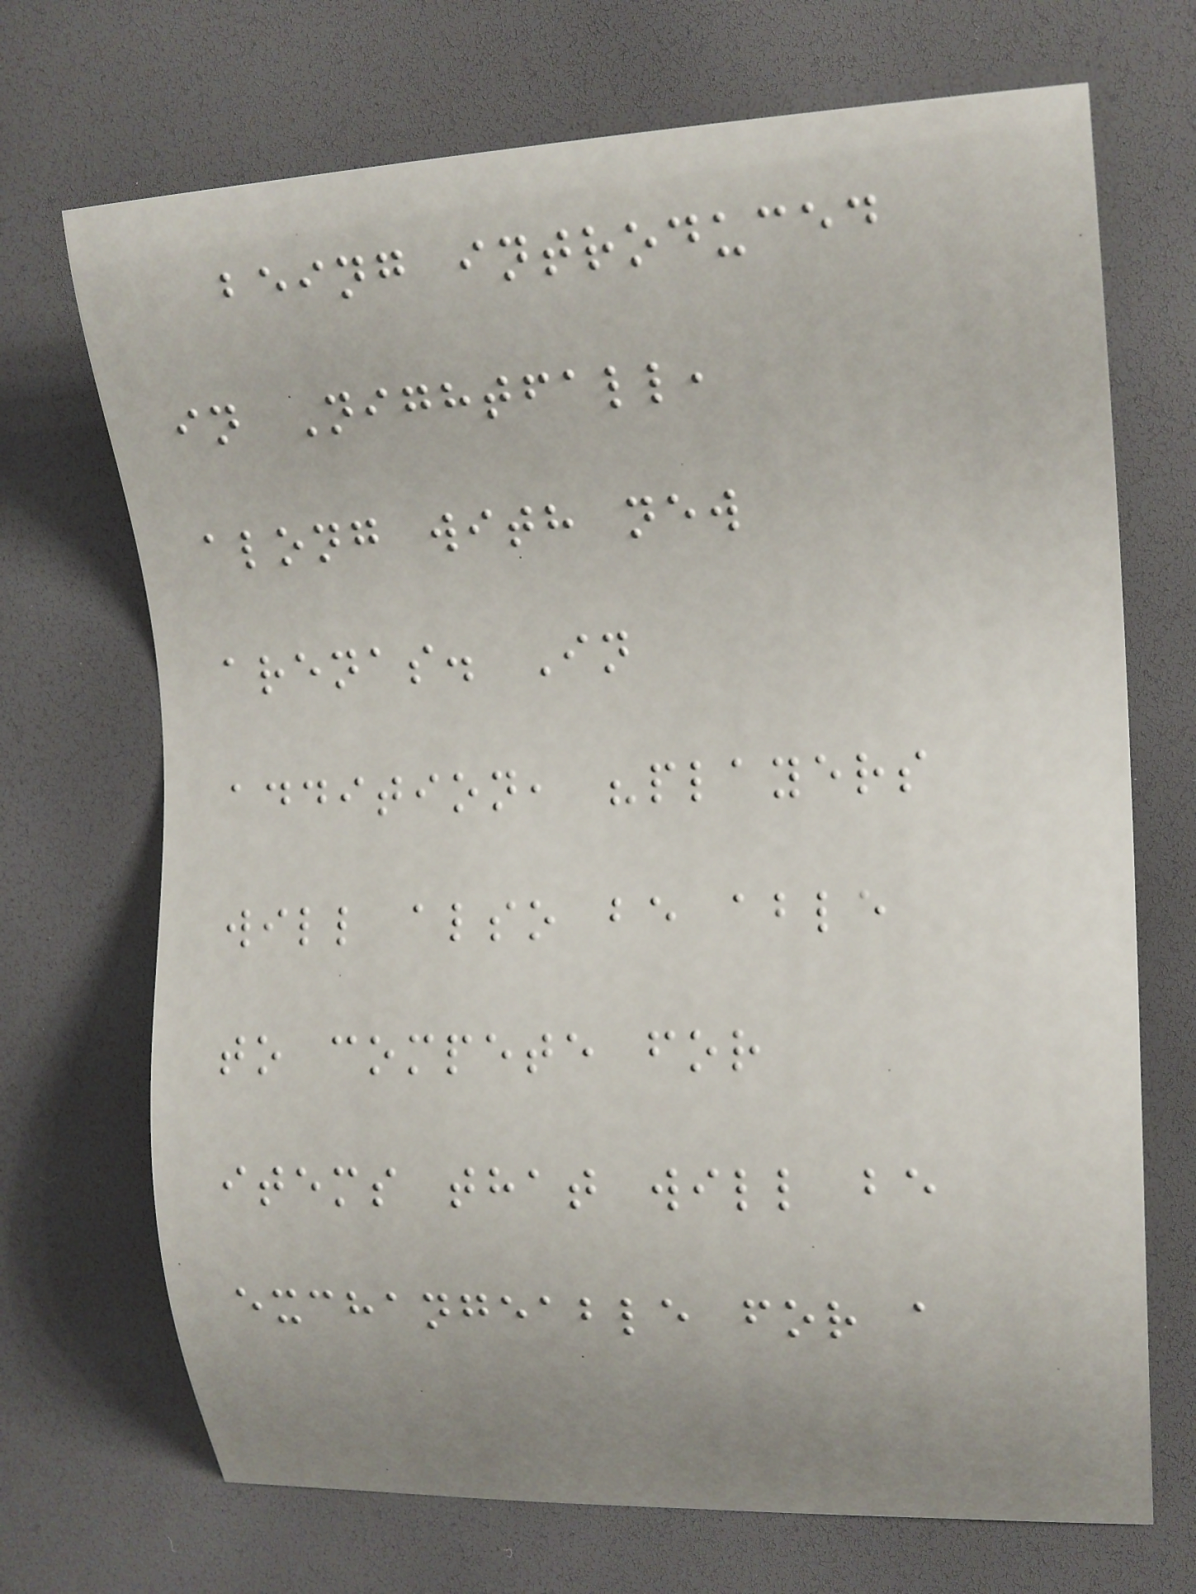being introduced
in Nightfall,
along with new
arenas. In
addition, "players
will also be able
to compete for
items that will be
exchangeable for a
